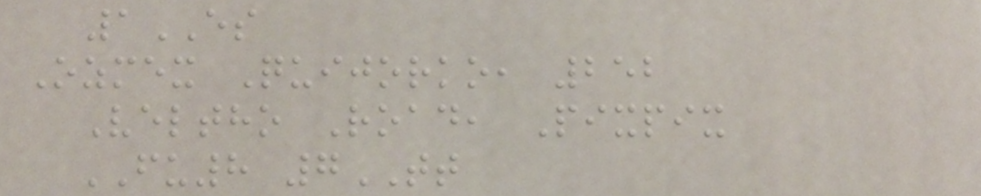1ES
Ozmex Quijorko, 252
Veltho Road, Pixpix
FU8 7TT
